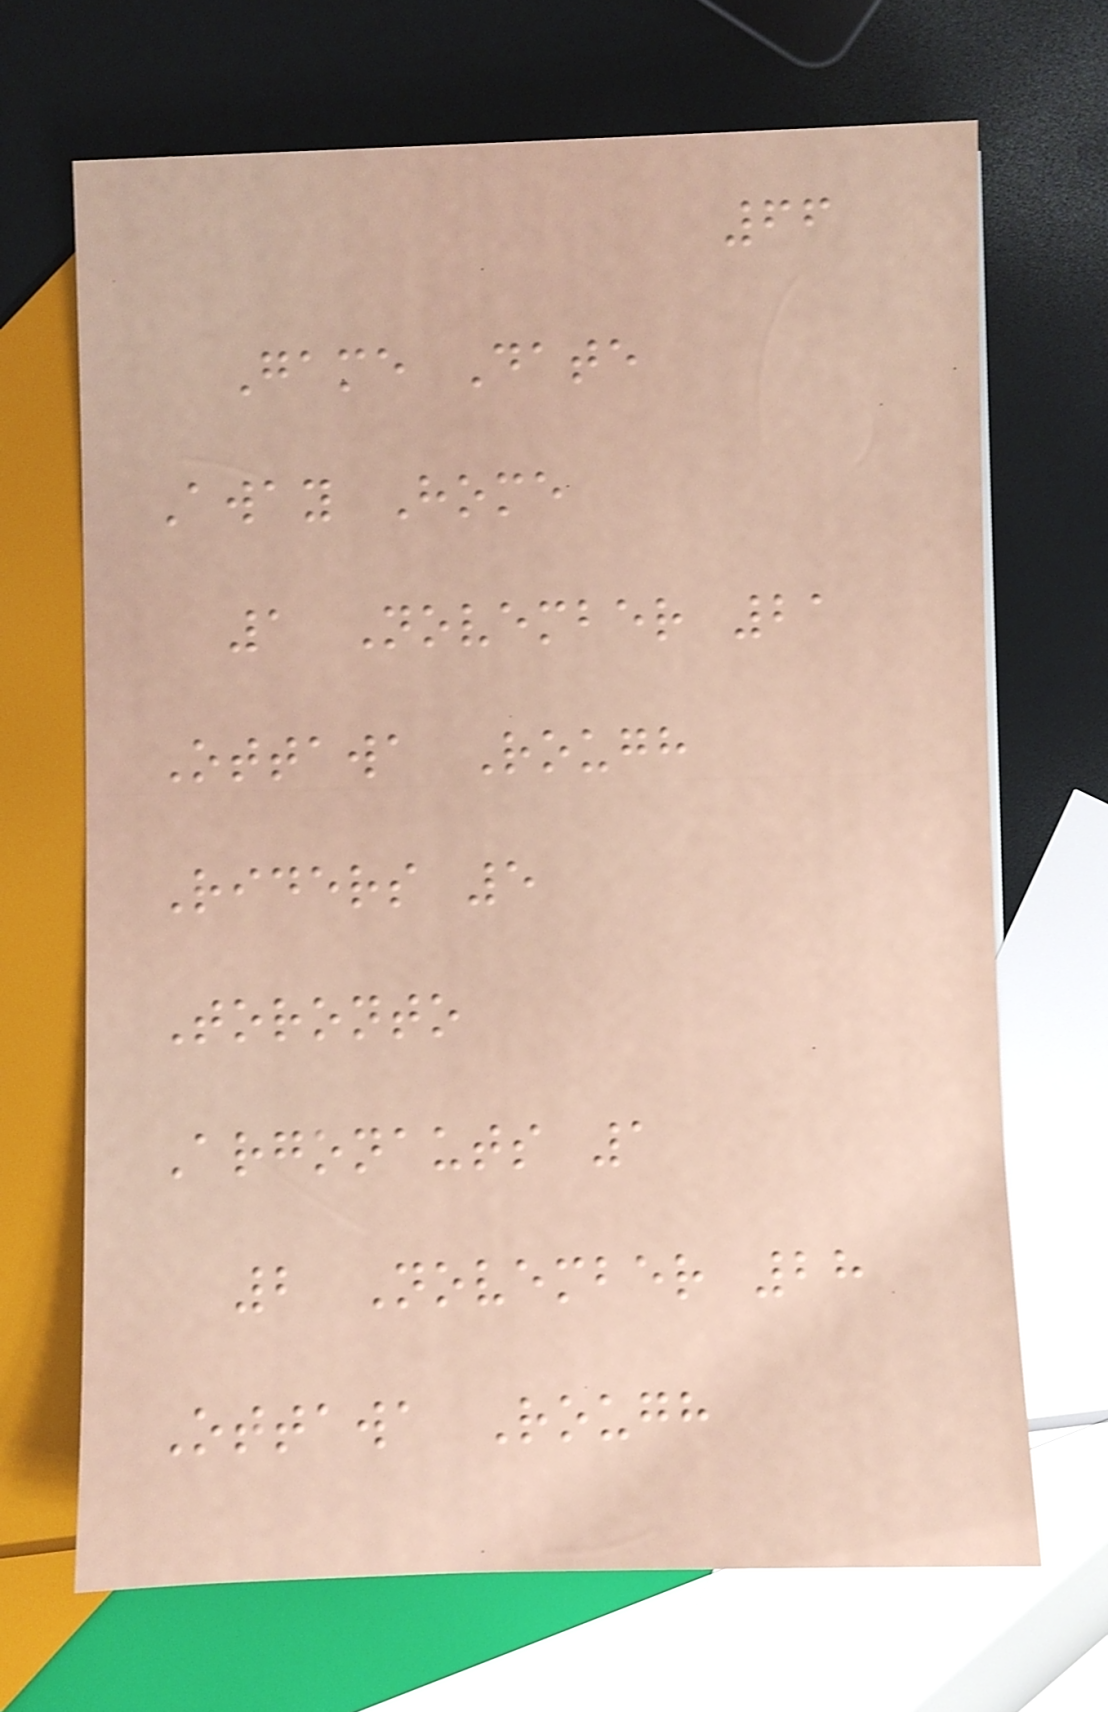66
Game Date
Away Home
1 November 21
Ottawa Rough
Riders 5
Toronto
Argonauts 1
2 November 28
Ottawa Rough
